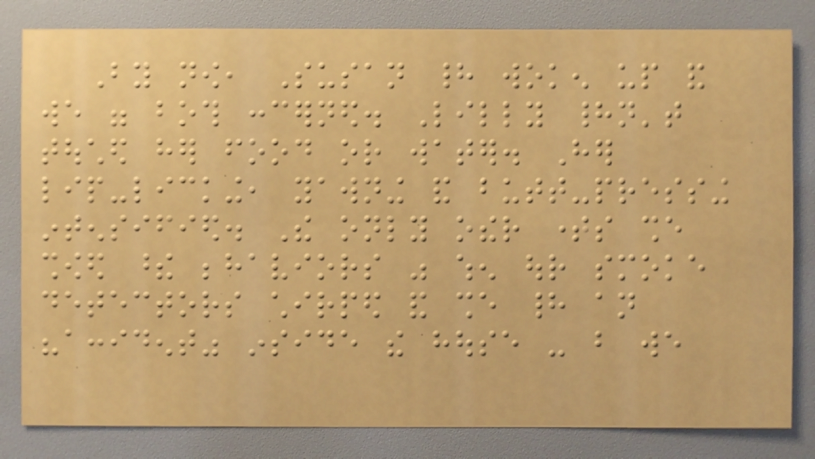By now, Susan had woken up and
we were both concerned. Lilly hadn't
touched her food or water. Her
lip-licking, yawning and butt-pressing
intensified. The only other times she
showed these behaviors was when our smoke
detectors chirped and she had an
"accident" inside the house - but we
